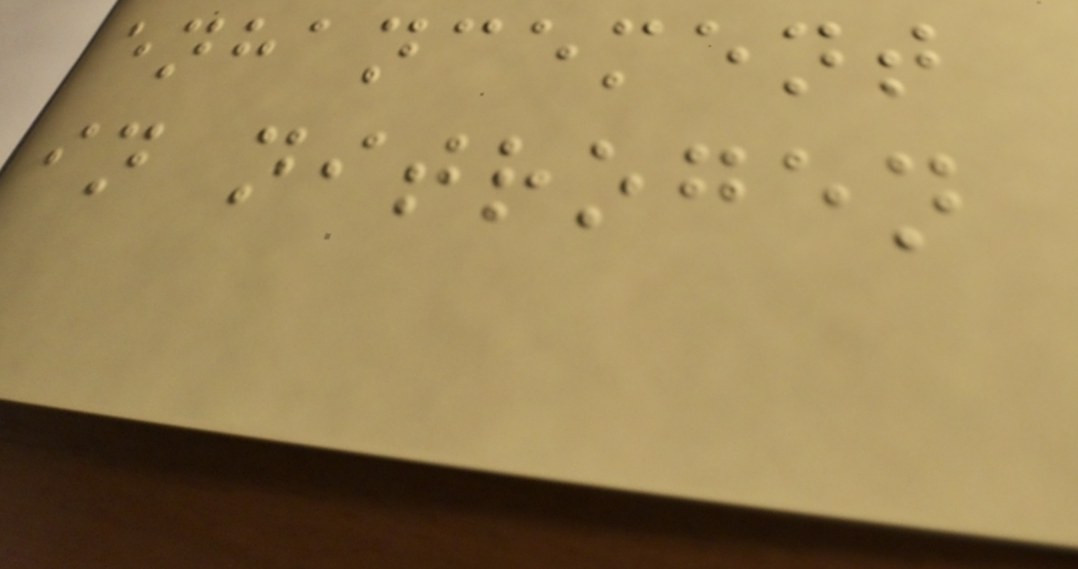enhancement
in nitrogen
